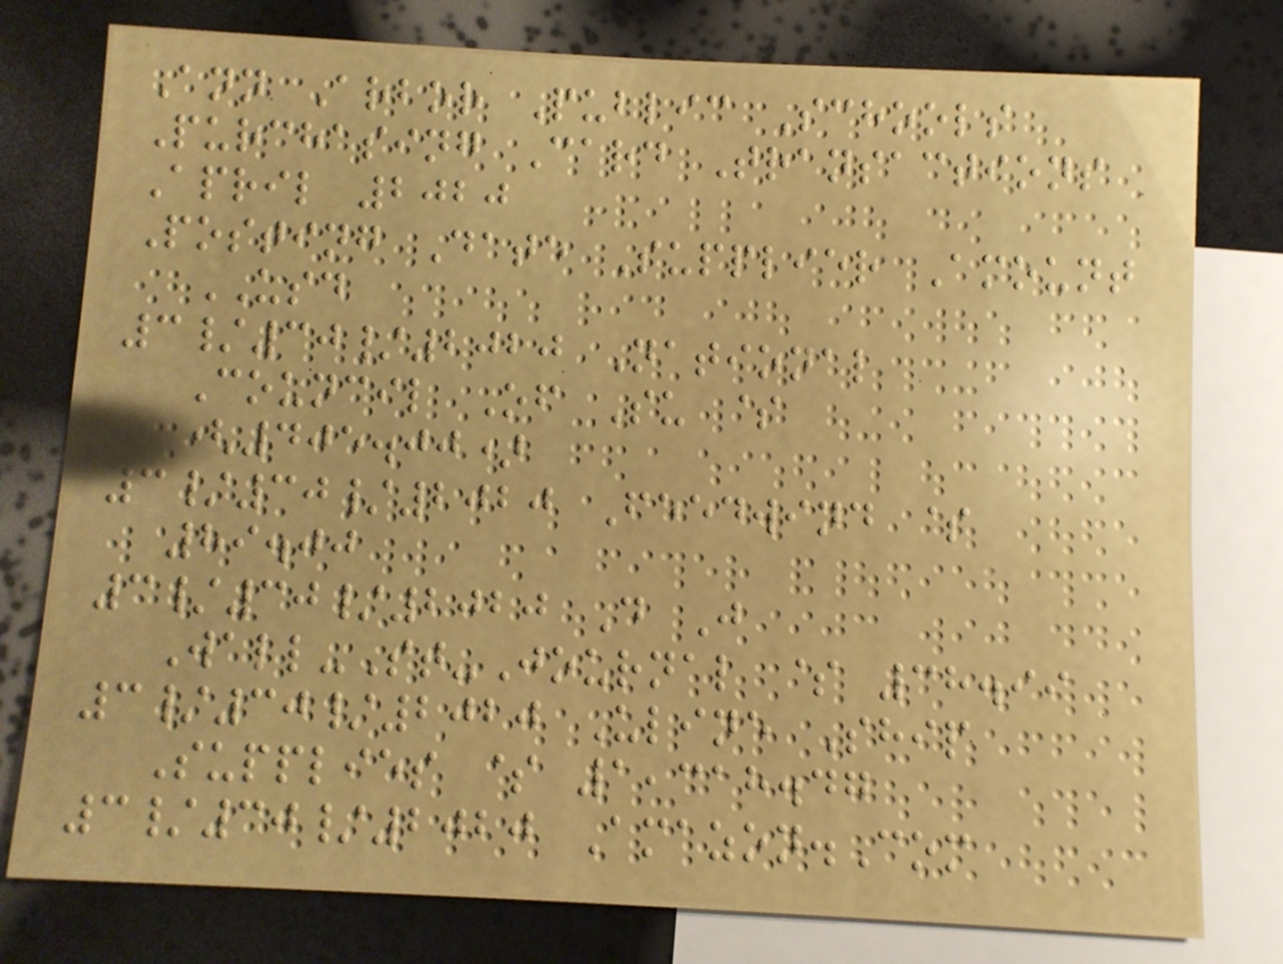Ann Arbor Public Schools
Purchasing Card Transactions
April 2020
Posting Date Supplier Amount
USD
3/30/2020 National
Council Of Su $
(405.00)
3/30/2020 Feedwind $
89.00
3/30/2020 D J
Wall-St-Journal $ 38.99
3/30/2020 Uline Ship
Supplies $ 1,318.47
3/30/2020 Amazon.Com
